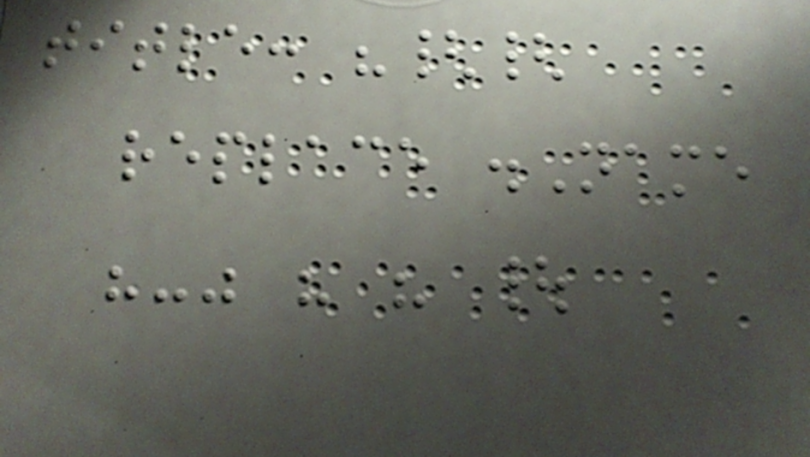title: "{{
replace .Name
"-" " " |
